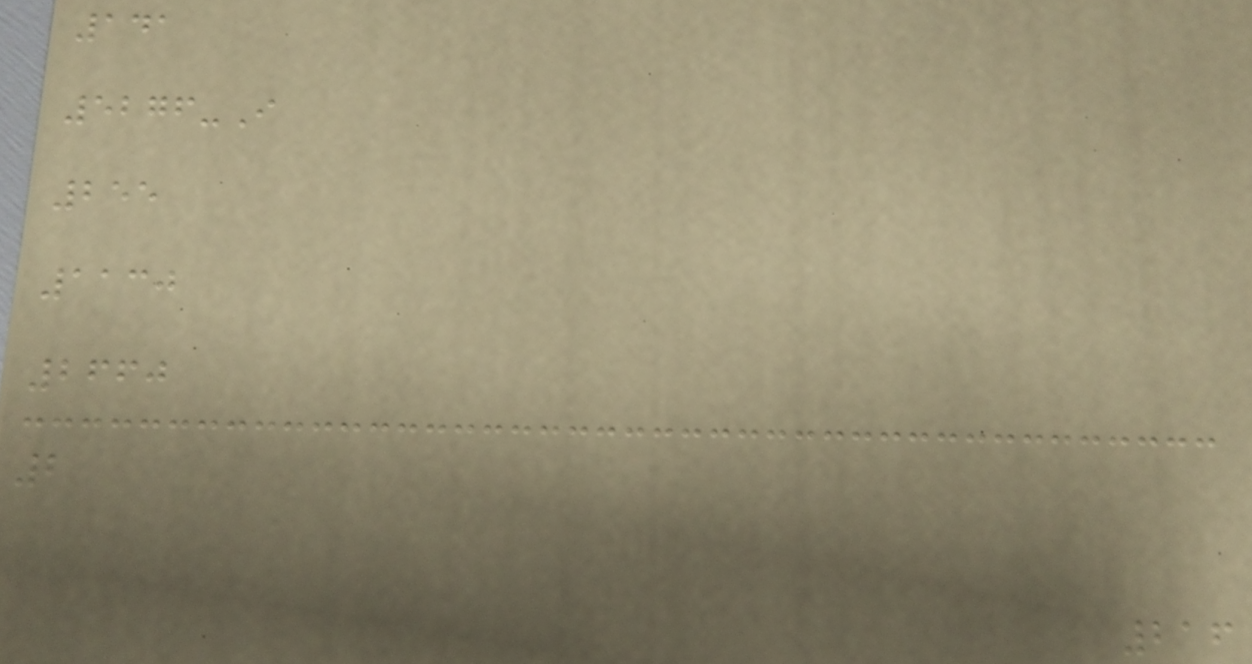141
5276-I
255
1130
2660
2
216
